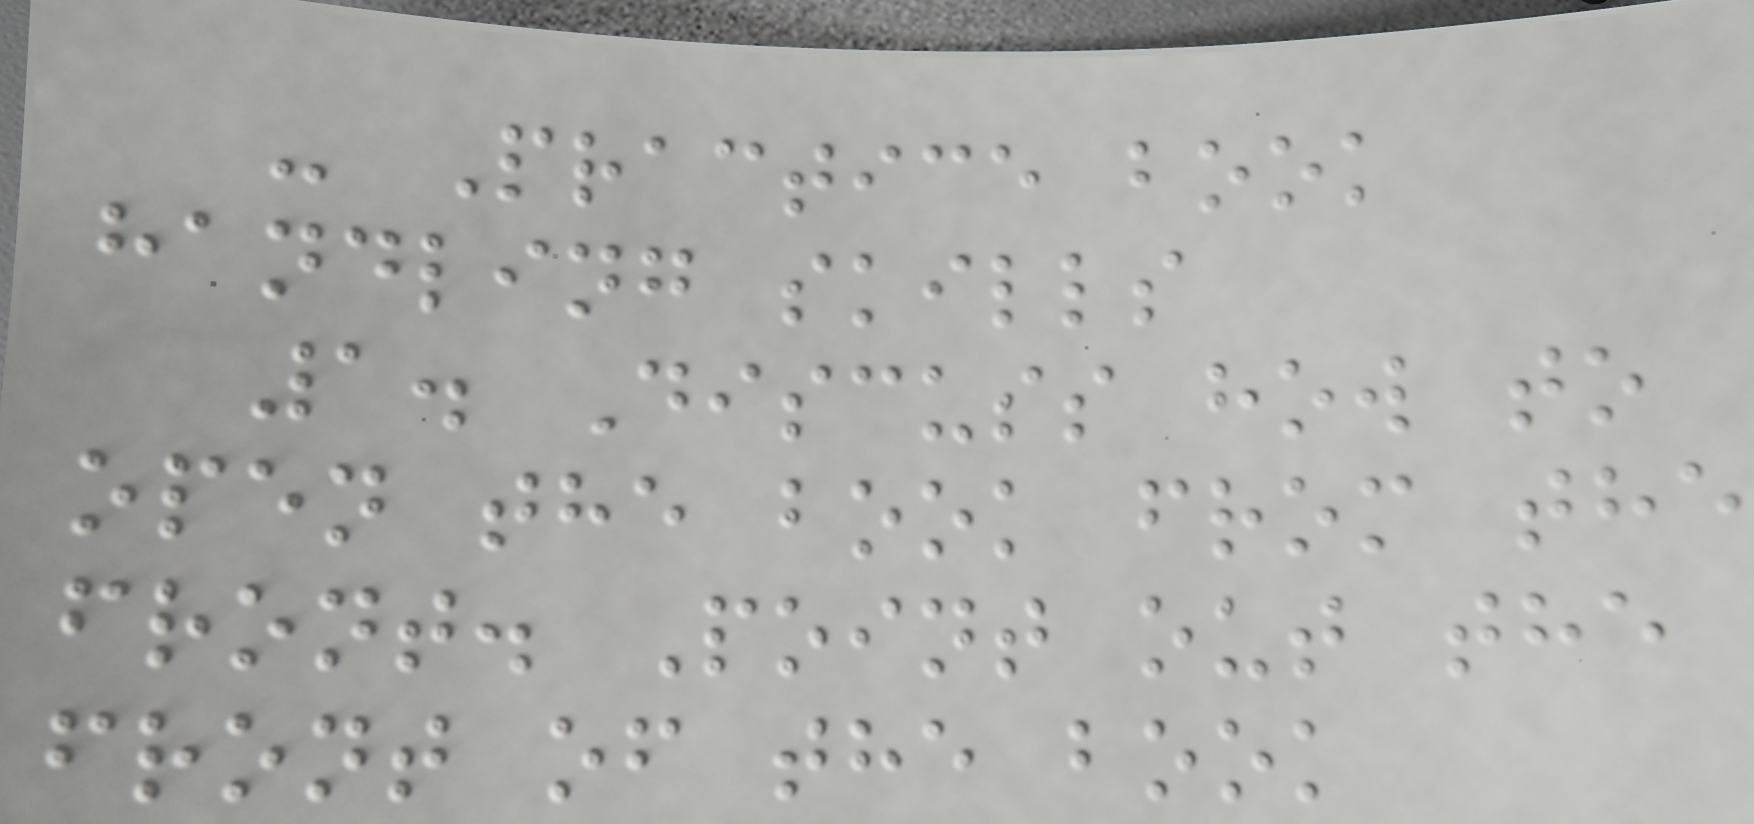- Practice book
handling skills
1. Discuss how to
open the book from the
front. Point out the
front of the book
